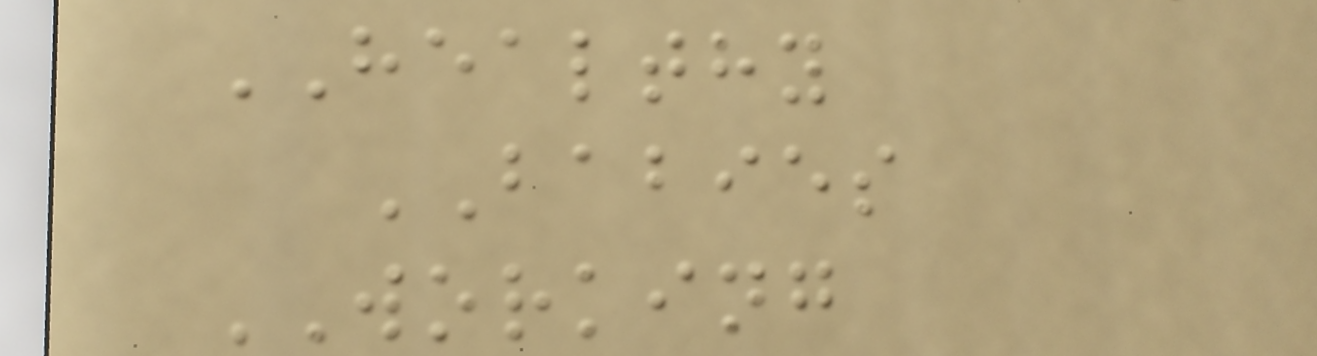HEALTHY
BABIES
WORKING
